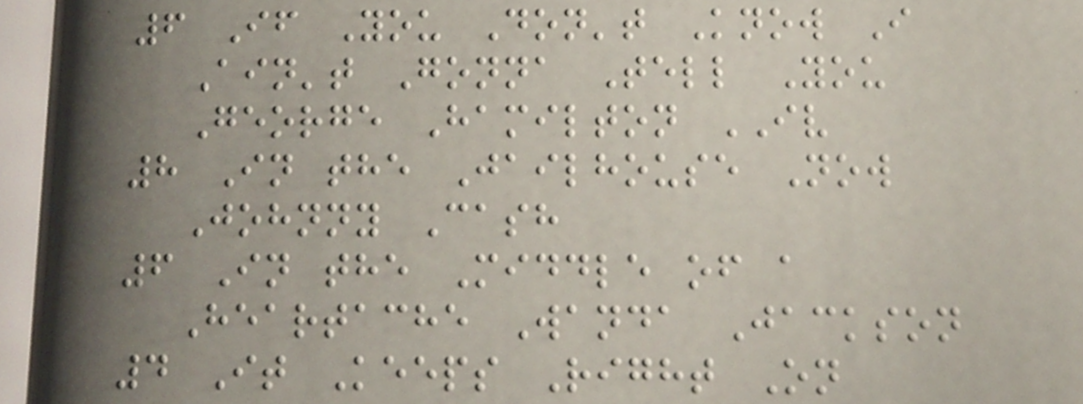6 If You Don't Know I
Ain't Gonna Tell You
George Hamilton IV
8 In the Jailhouse Now
Johnny Cash
6 In the Middle of a
Heartache Wanda Jackson
4 It Keeps Right On
